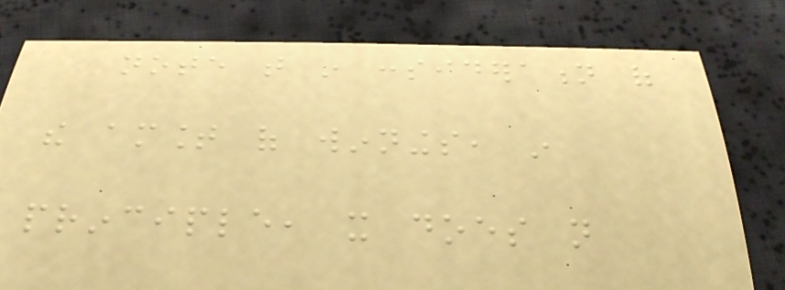note that in consideration of
the amount of winnings, in
principle, it does not
